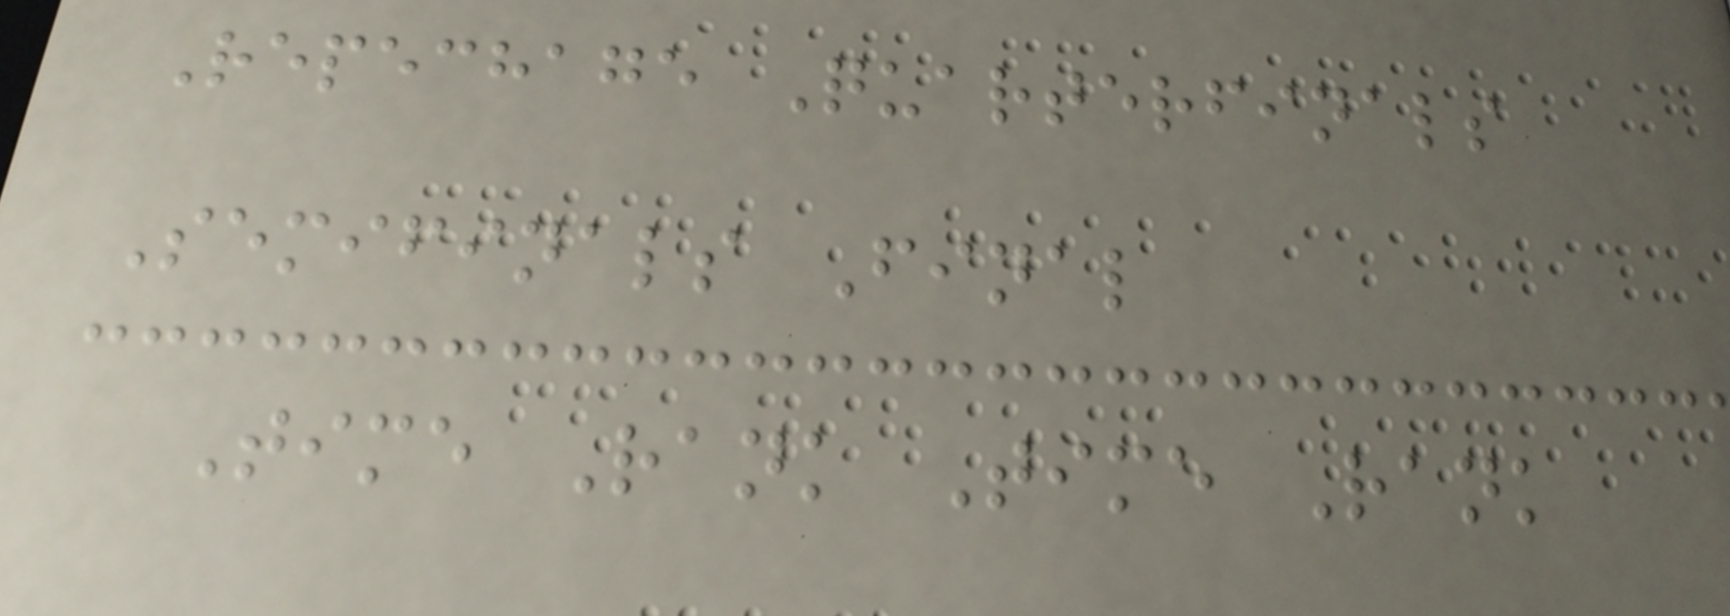Repechage Quarterfinals
Semifinals Final
Time Rank Time Rank
